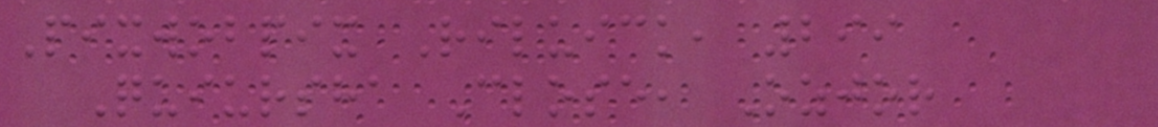Pixwobpix Riluick, 299
Quiursha Close, Ozjor
